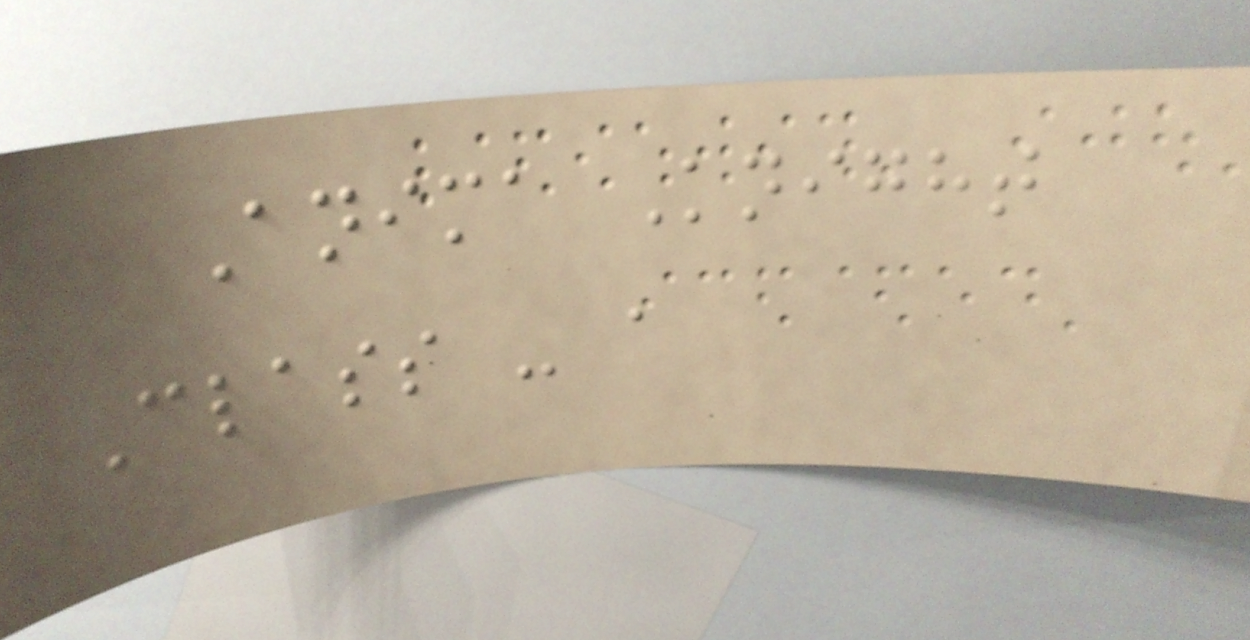Anima Knight
Class - a
